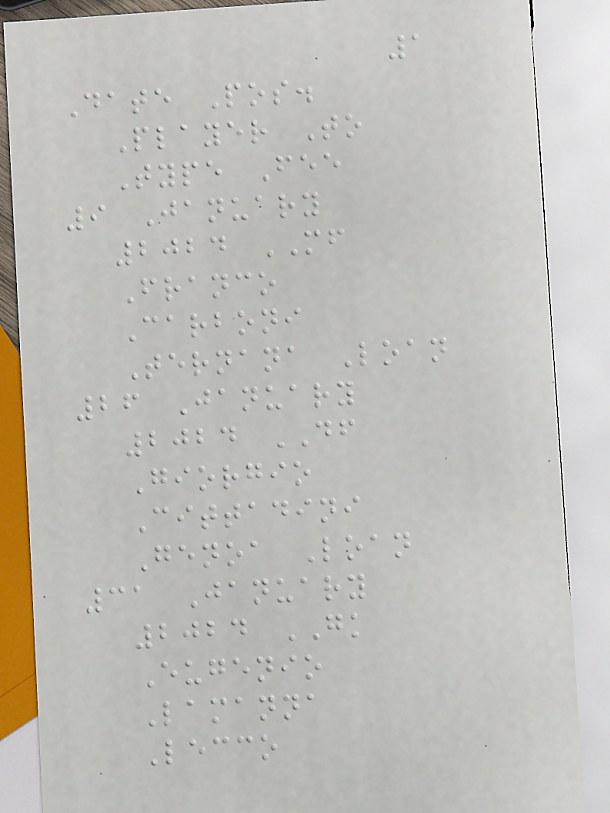1
Date Pos.
Player To
Type Fee
9 January
2024 MF
Franco
Carboni
Ternana Loan
26 January
2024 DF
Giorgio
Cittadini
Genoa Loan
31 January
2024 GK
Eugenio
Lamanna
Lecco
